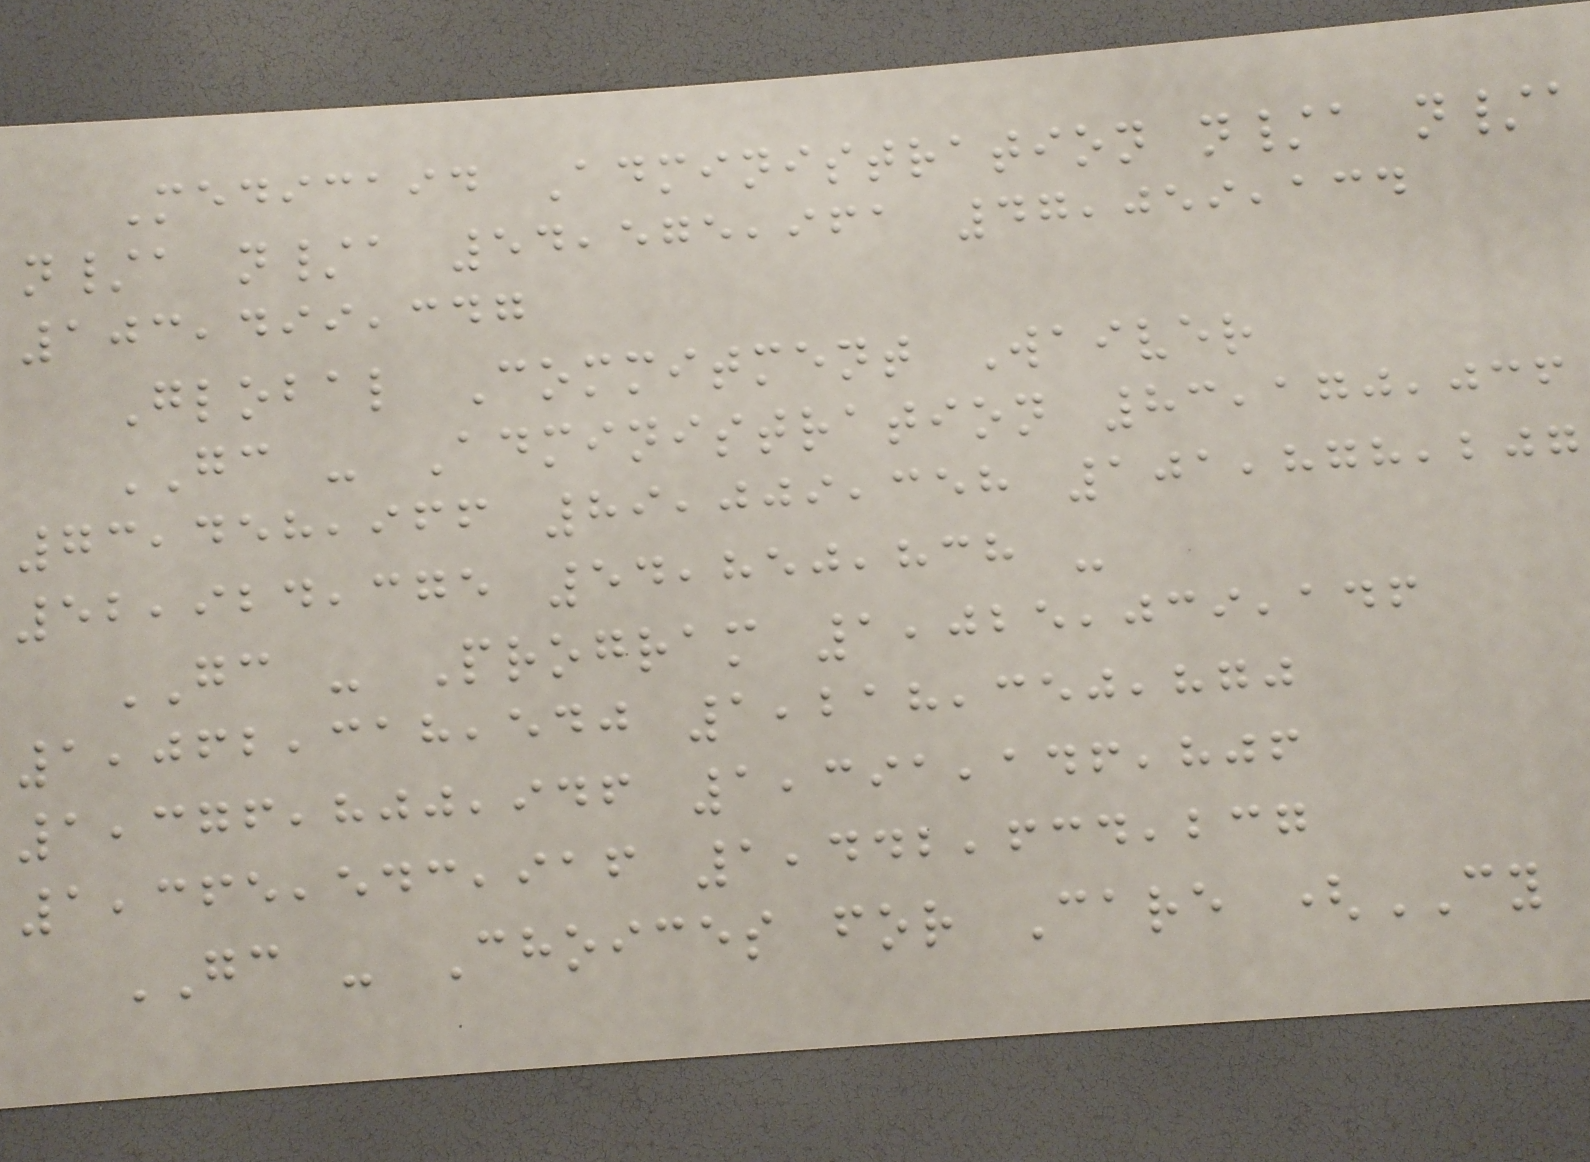Medicaid Administration n/a n/a
n/a n/a 54,575,961 47,059,134
103,499,347
Global Commitment Waiver
GC - Administration 83,170,036
73,458,966 89,009,358 101,878,207
52,924,375 54,850,838 -
GC - Program 1,025,039,146
1,062,318,540 1,218,350,870
1,376,800,946 1,391,146,806
1,365,543,916 1,442,634,237
GC - Choices for Care (CY
